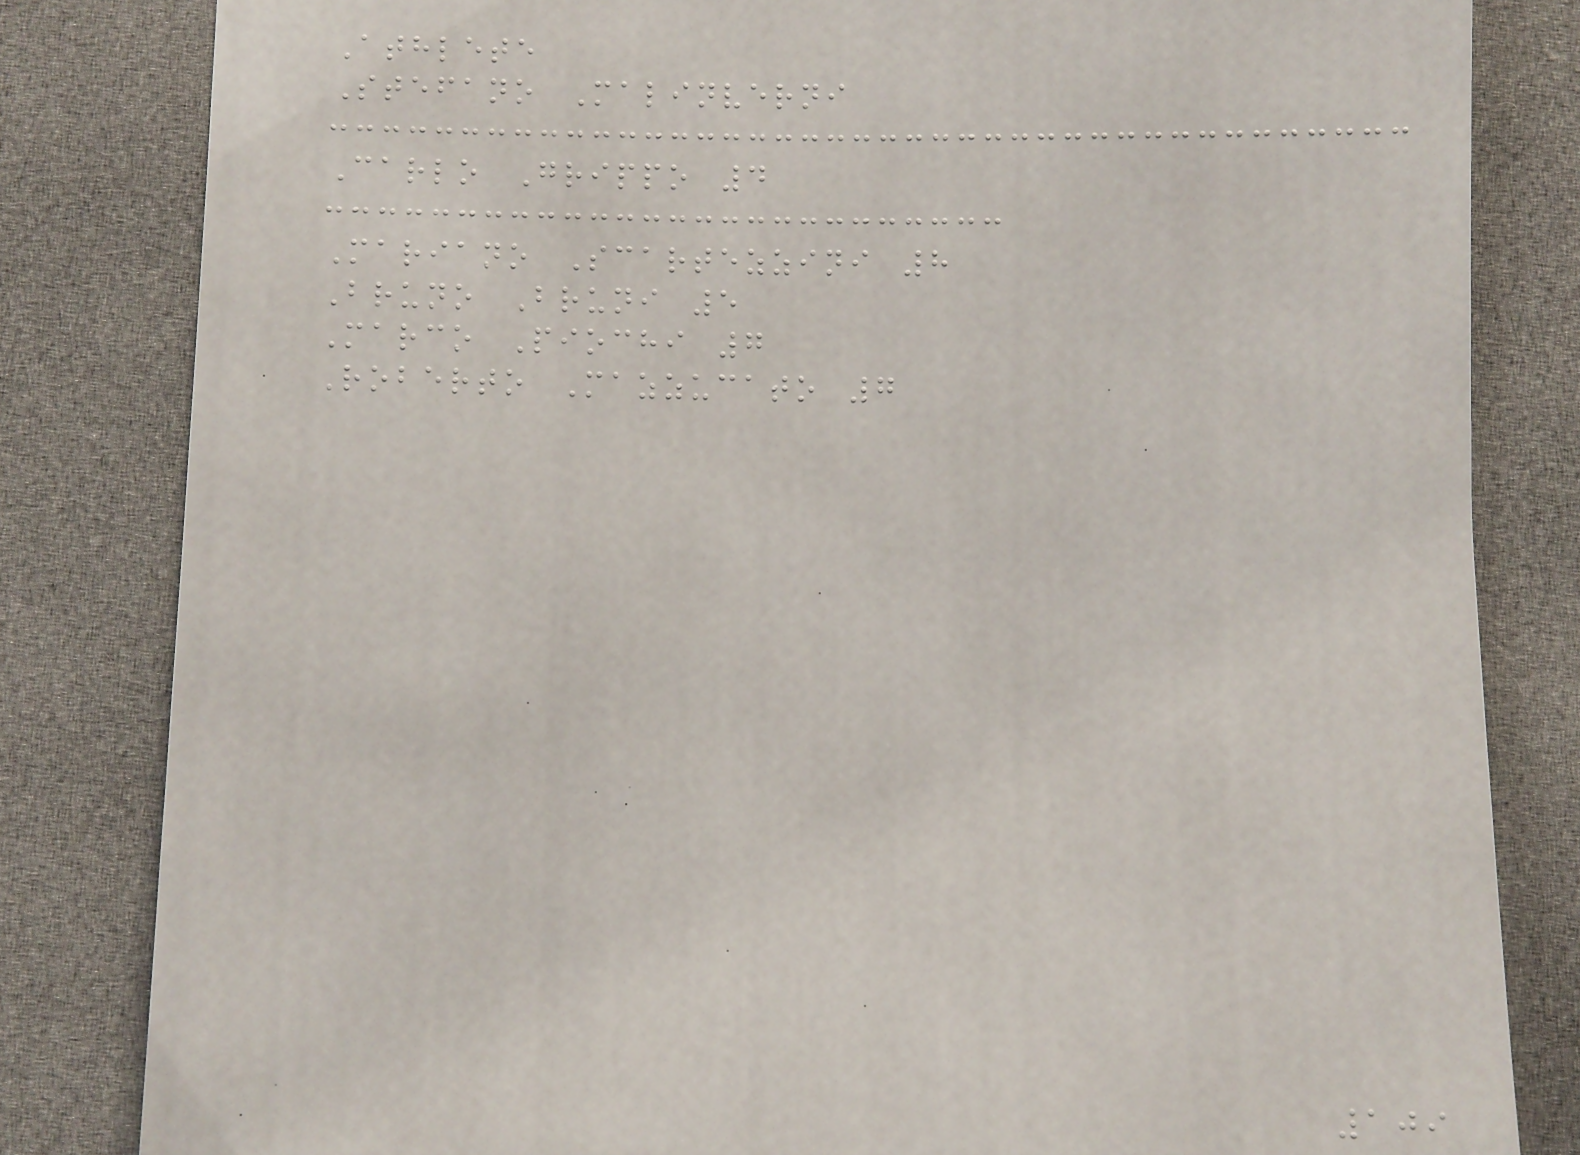Athlete
Stefano Malinverni
Carlo Grippo 4
Mariano Scartezzini 8
Bruno Bruni 5
Marco Piochi 7
Roberto Mazzucato 7
109
